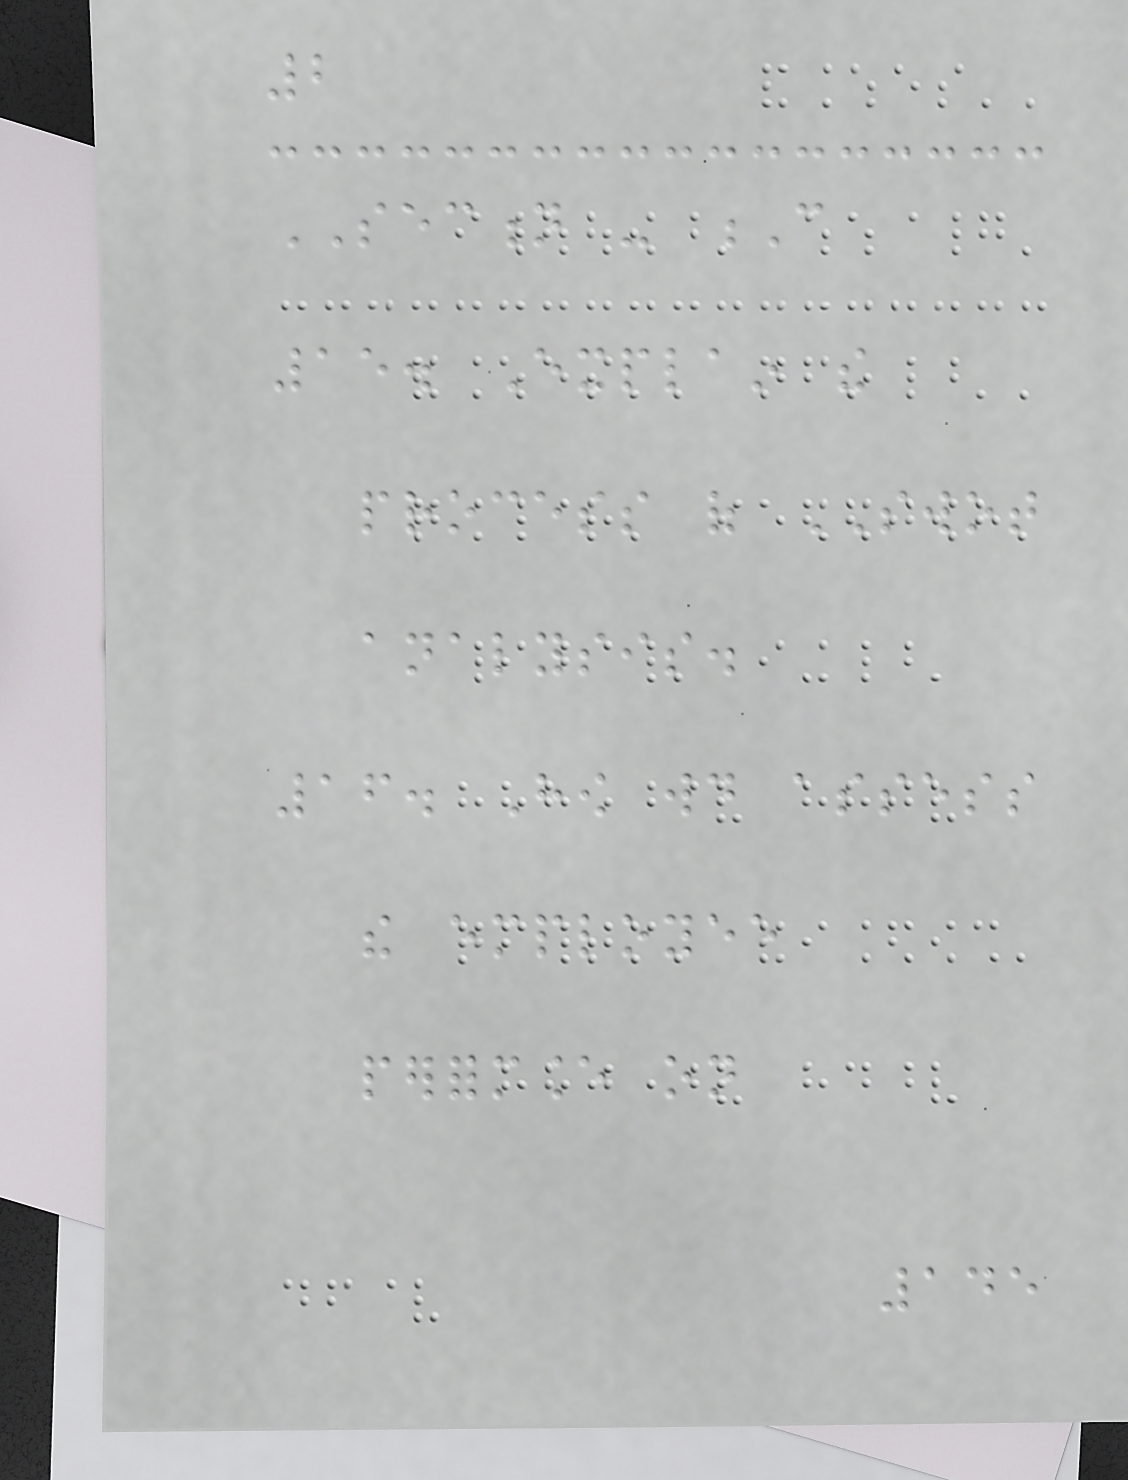2
SECTION - C
15. Explain the
process of SWOT
analysis.
16. How would assess
the employee
performance on
145
